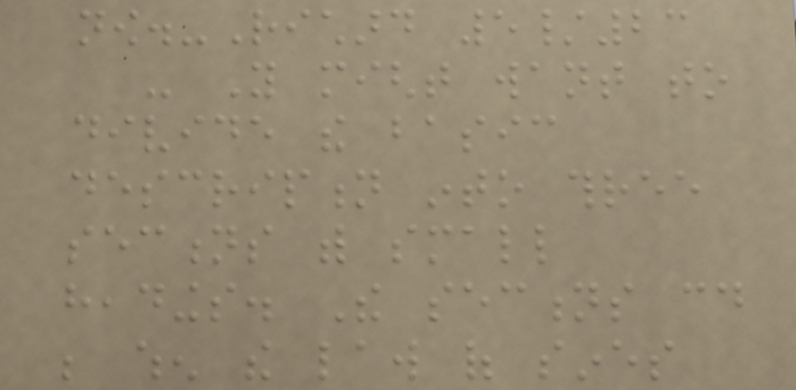now.-Richard 5/23
- You might want to
divide the basic
description into three
sections with small
headings. The sections could
be when the law of sines
